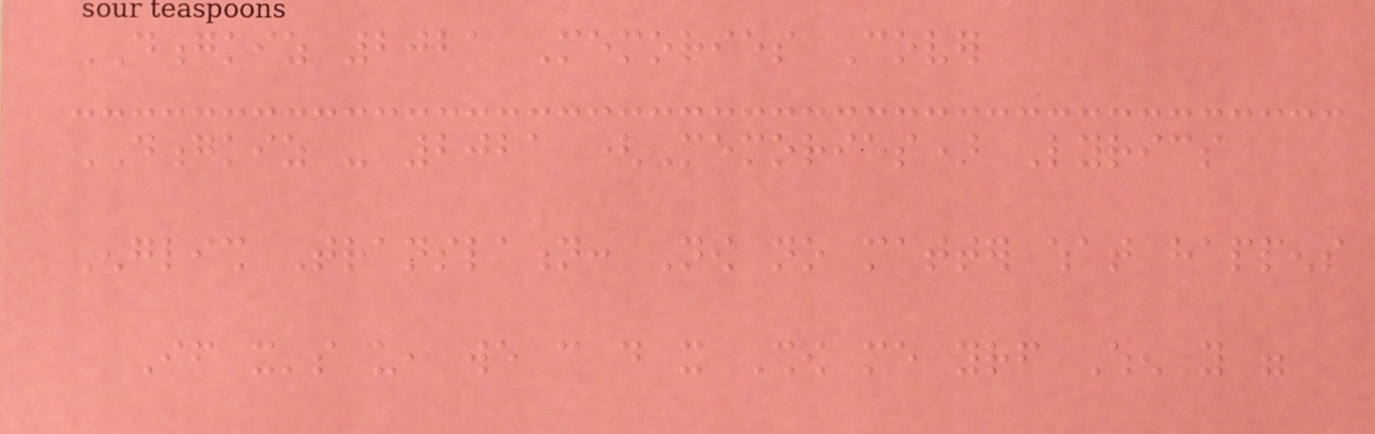DONGKIZ 2021 Memories Cover
DONGKIZ - 2021 (Memories) Lyrics
English Translation: Now no matter what happens
If it's us, we can do it Show me yourself When you were
